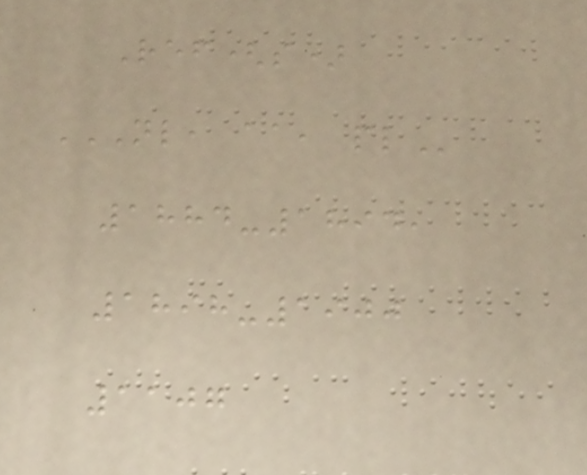Ref(s)
NL, AA, PL
1884-1894,
1898-1900
1107
